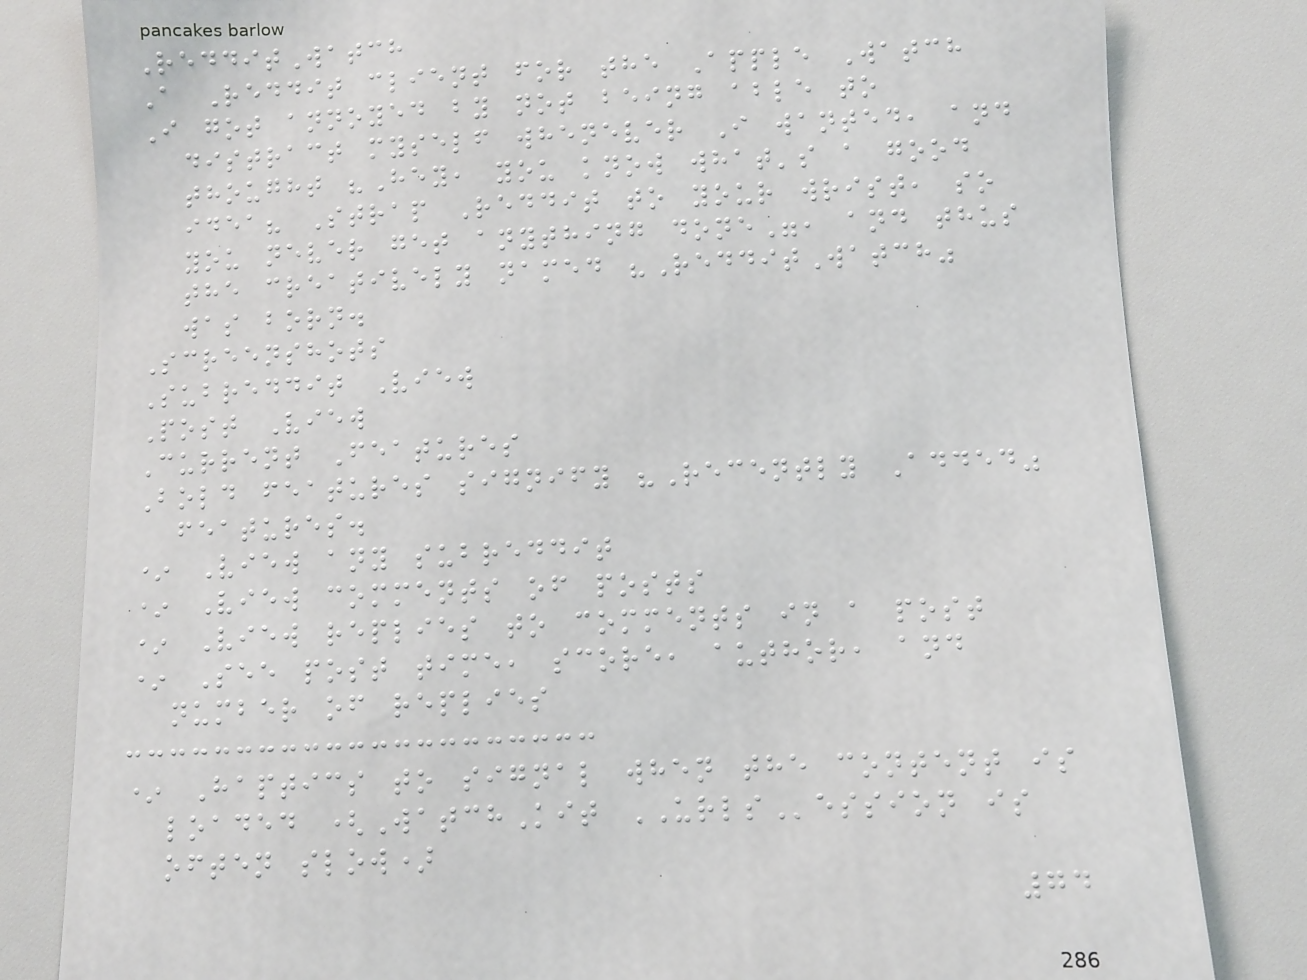RedditWatch
A Reddit client for the Apple Watch
I got annoyed by not being able to
distract myself whenever I wanted, and
thought "Hey, you know what's a good
idea? Strap Reddit to your wrist, so
you never get anything done", and thus
the creatively named "RedditWatch"
was born.
Screenshots
Subreddit View
Post View
Current Features
Bold features signify "Recently Added"
features.
* View any subreddit
* View comments of posts
* View replies to comments in a post
* See post time, score, author, and
number of replies
* Haptics to signal when the content is
loaded (WatchKit URLSession is
often slow)
74
